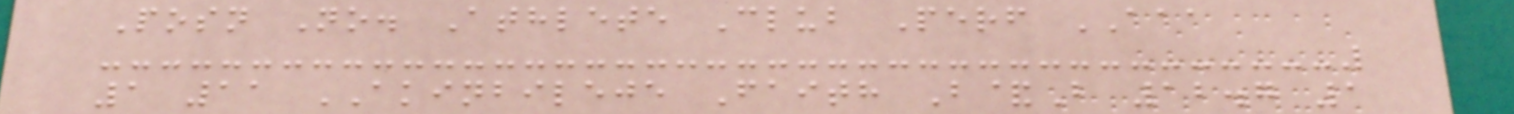Posn No. Athlete Club Perf AAA
1 11 AKINBILEJE Faith B&B 12.7 1
